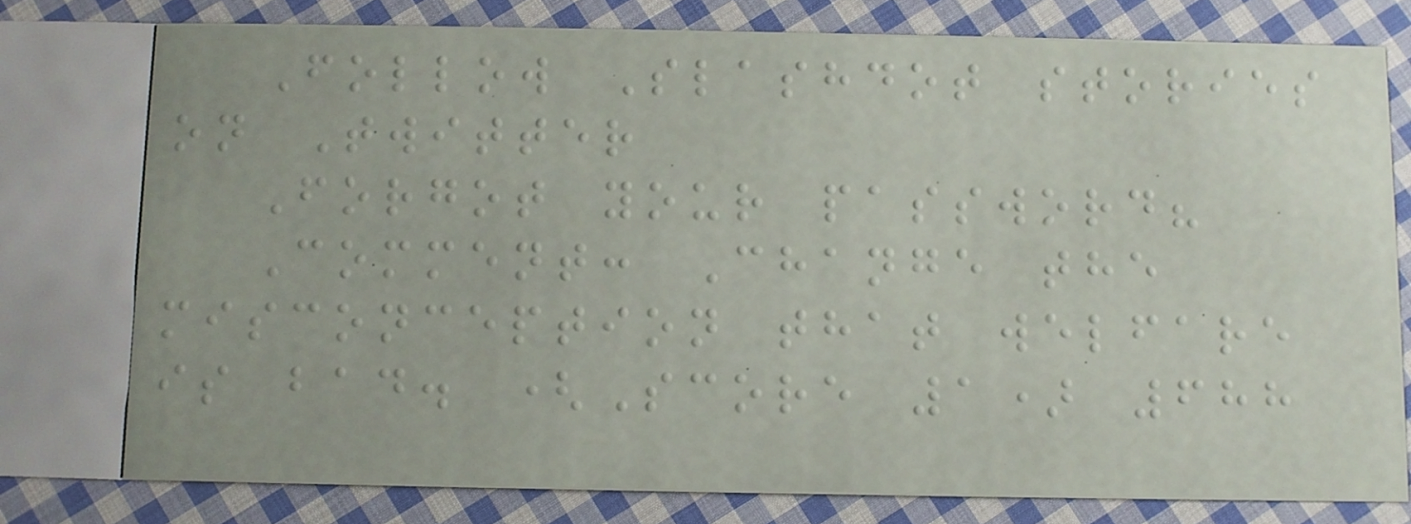Follow Slashdot stories
on Twitter
Forgot your password?
Comment: Change the
misconception that welfare
is bad. (Score 1) 688
